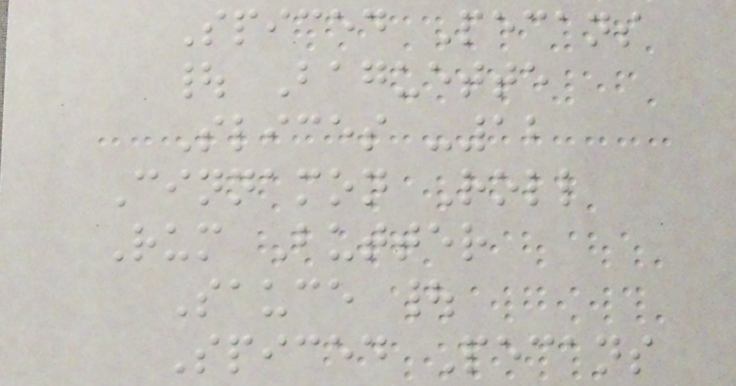Spiced Pecans
| Baguette
Slices -12
Cinnamon Roll
Rum Butter
Sauce |
Spiced Pecans
